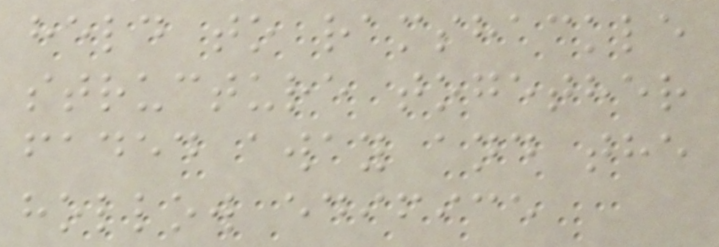held to ramshackle
structure together
faded away and the
hollow edifice
